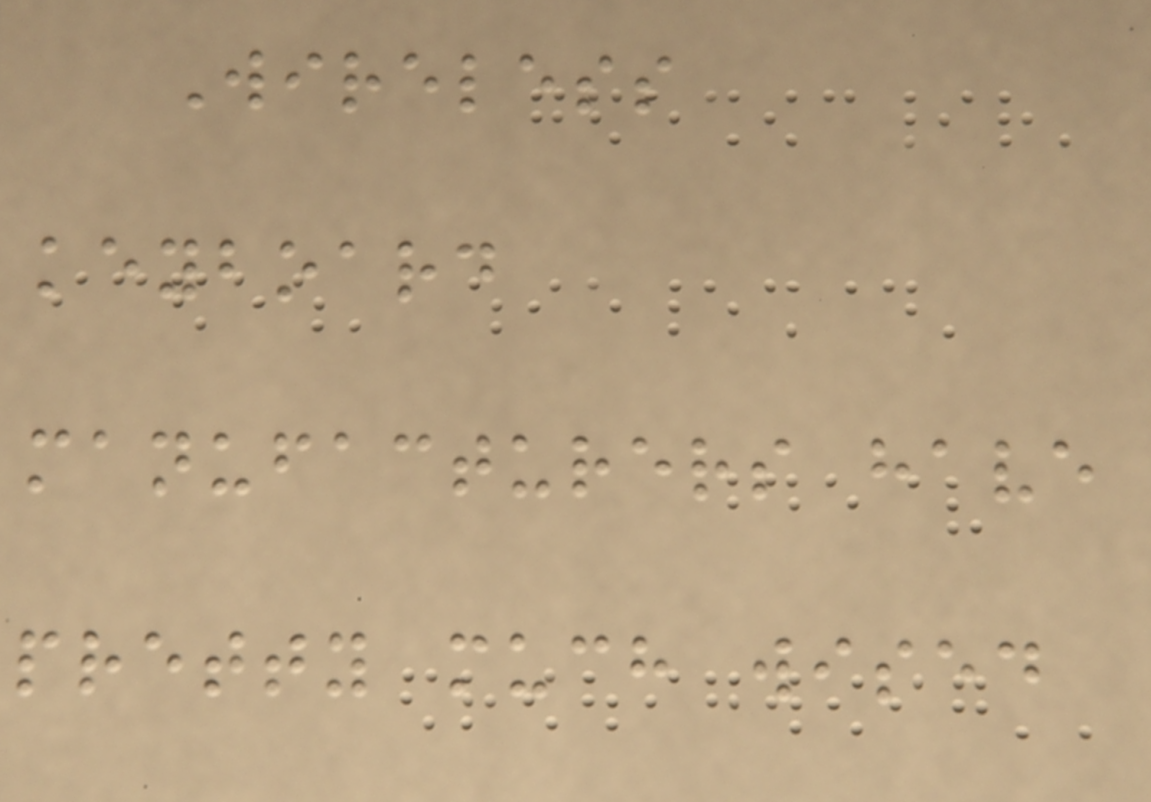Wireless
keyboard
manufacturers have
pretty much wised
